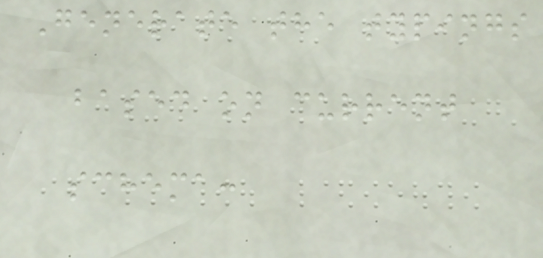Generate the typings
based on current
schema:
